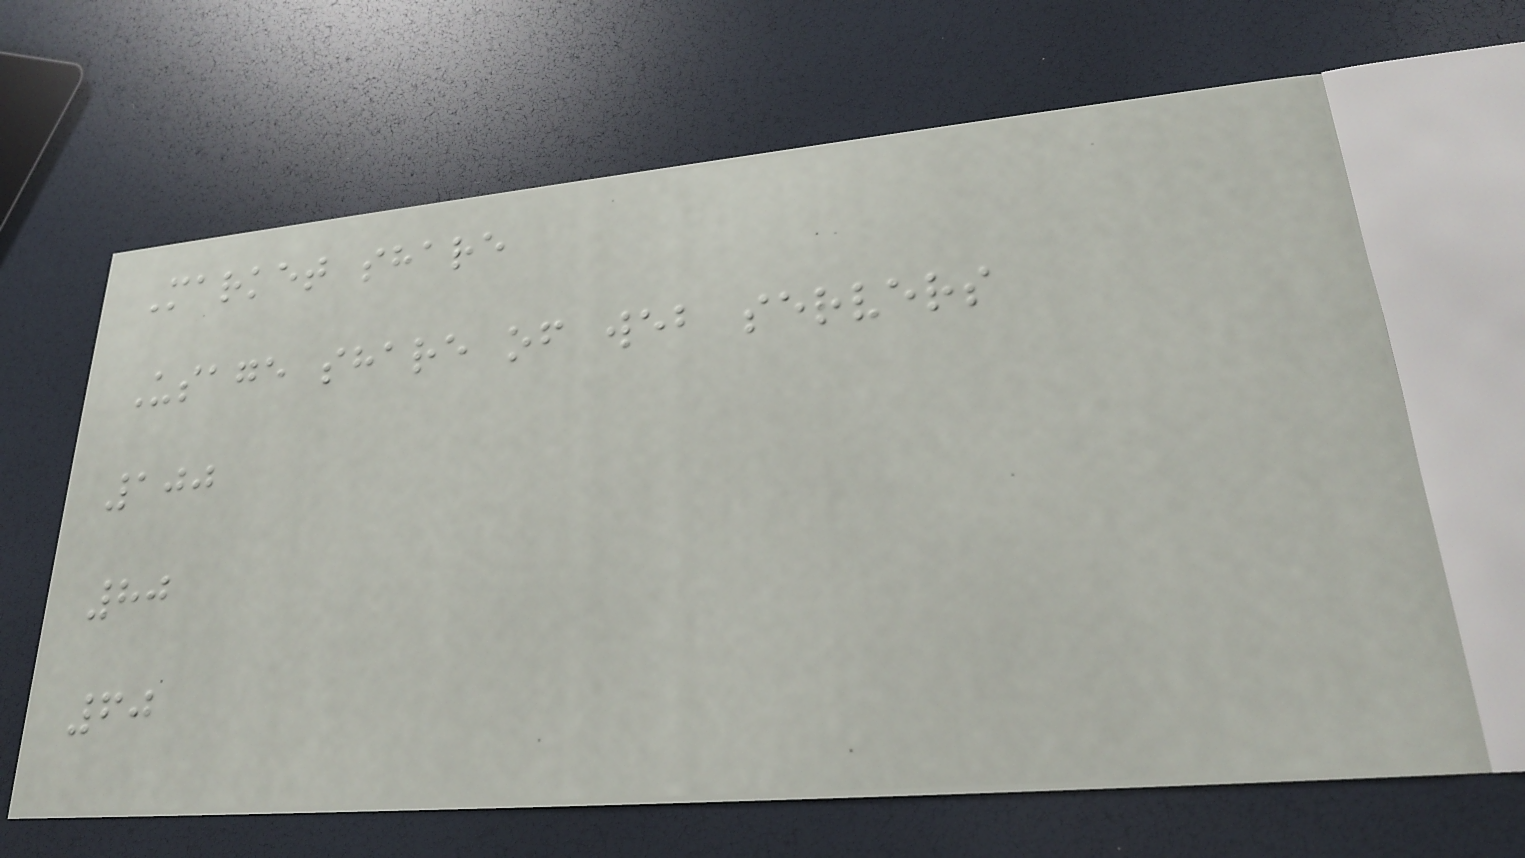Market share
Usage share of web servers
100
80
60
